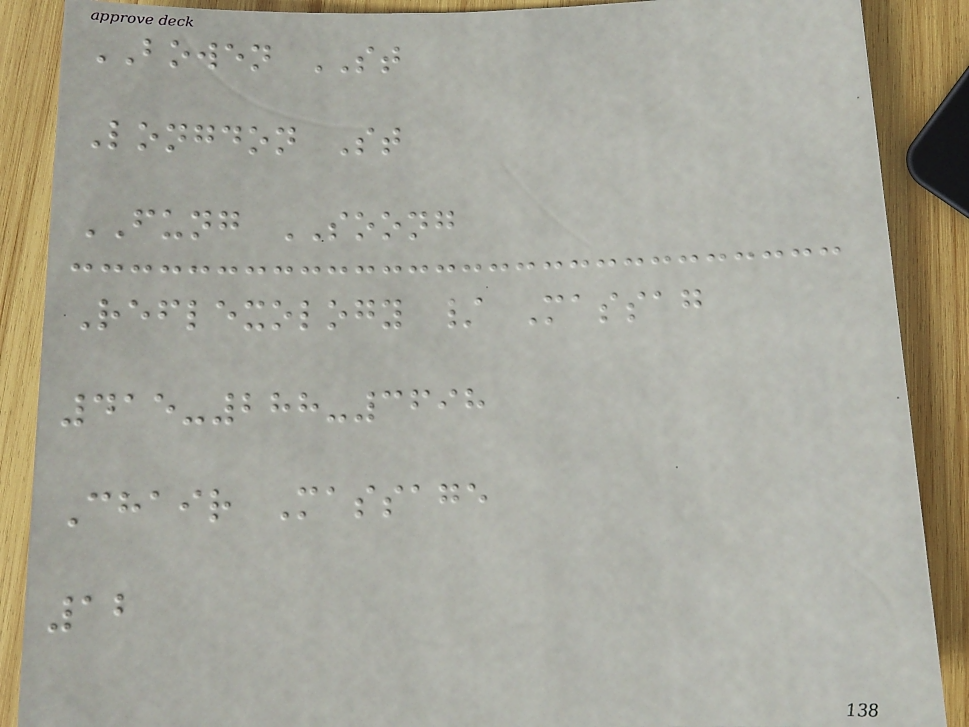BOWEN ST
Longdon St
FUNG SOONG
Reflexology / Massag
415-288-3698
Chair Massage
12
